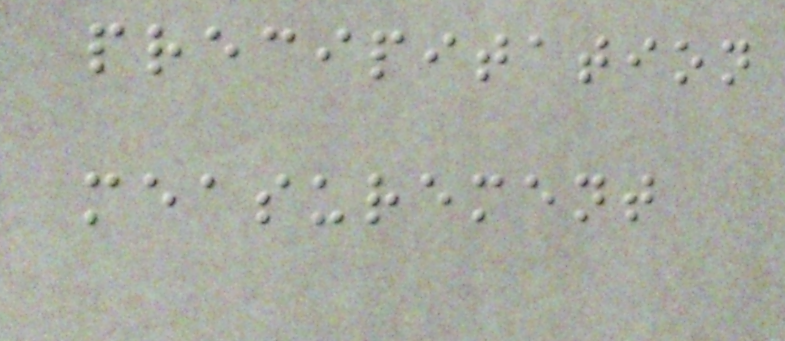precipitation
measurement
